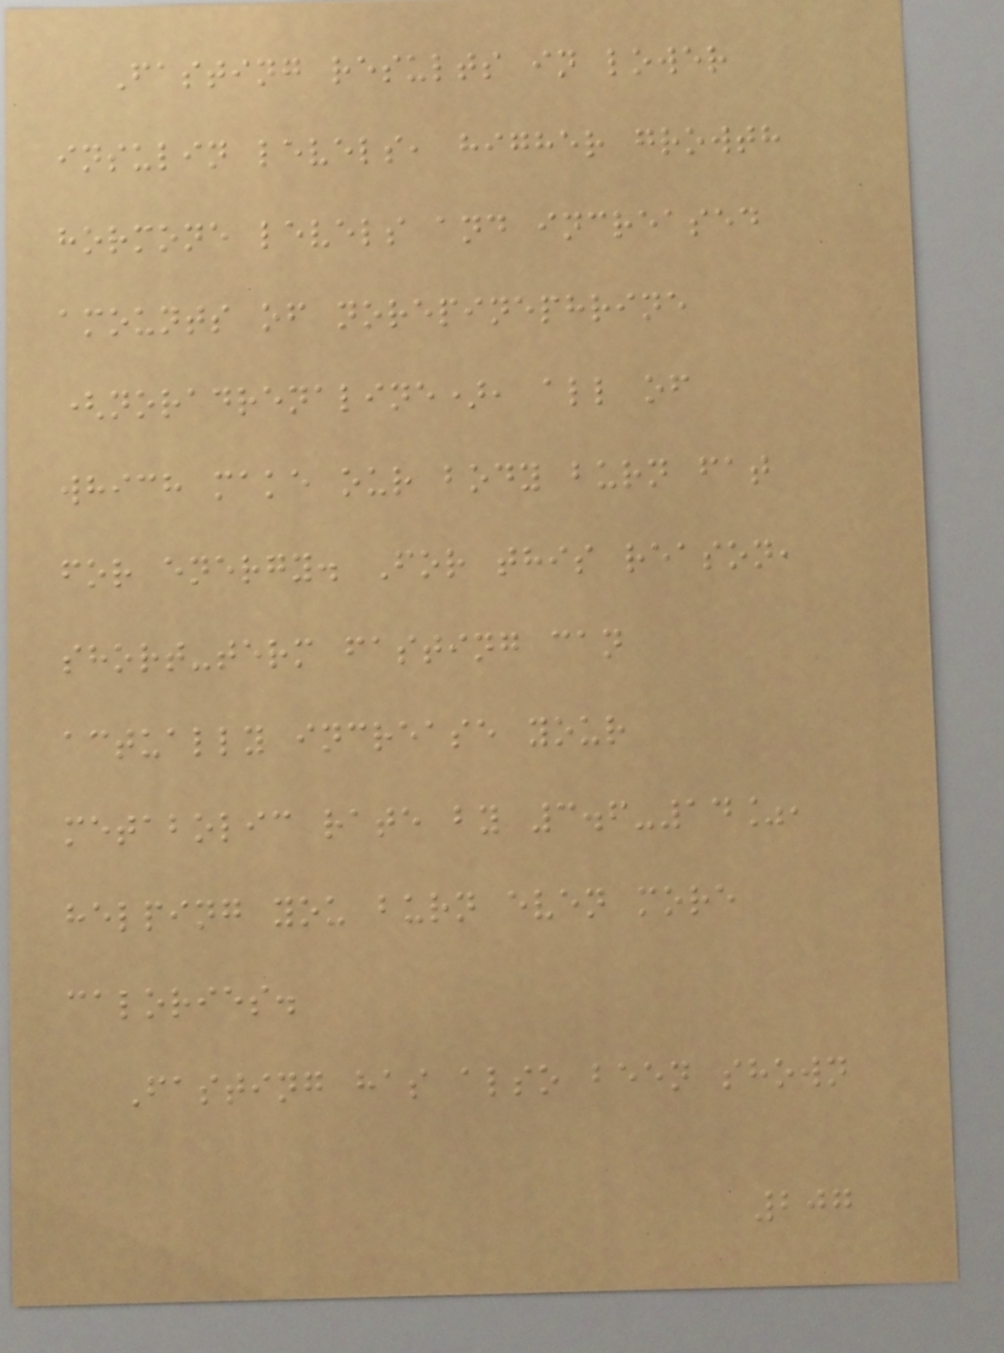Fasting results in lower
insulin levels, higher growth
hormone levels and increased
amounts of norepinephrine
(noradrenaline), all of
which make our body burn fat
for energy. For this reason,
short-term fasting can
actually increase your
metabolic rate by 3.6-14%,
helping you burn even more
calories.
Fasting has also been shown
207
